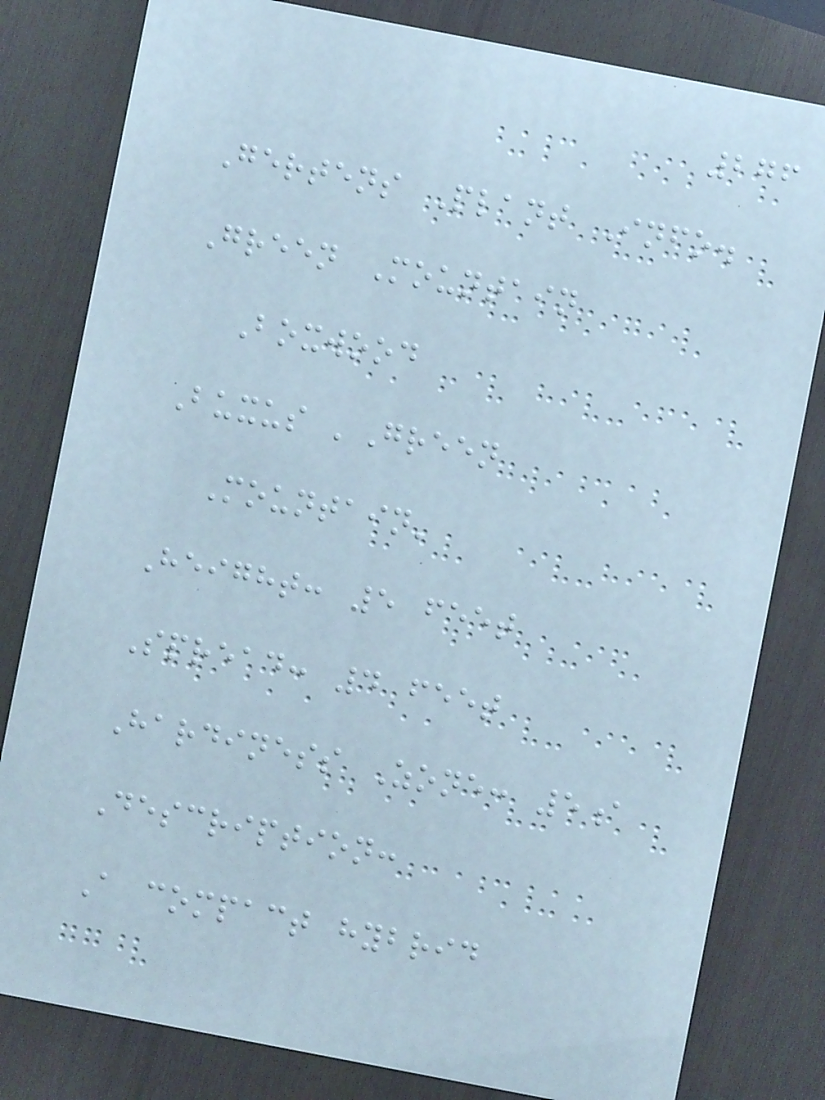276
Gertens Plant Info.
Green Mountain
Boxwood
Buxus 'Green
Mountain'
Height: 5 feet
Spread: 4 feet
Hardiness Zone: 5a
Description:
A compact hybrid
